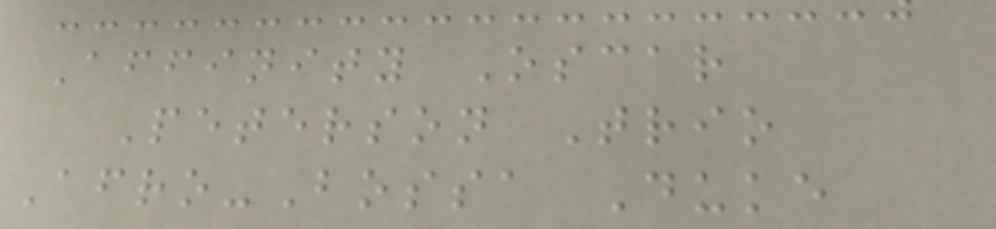Affinity Oscar
Peterson Trio
Afro-Bossa Duke
